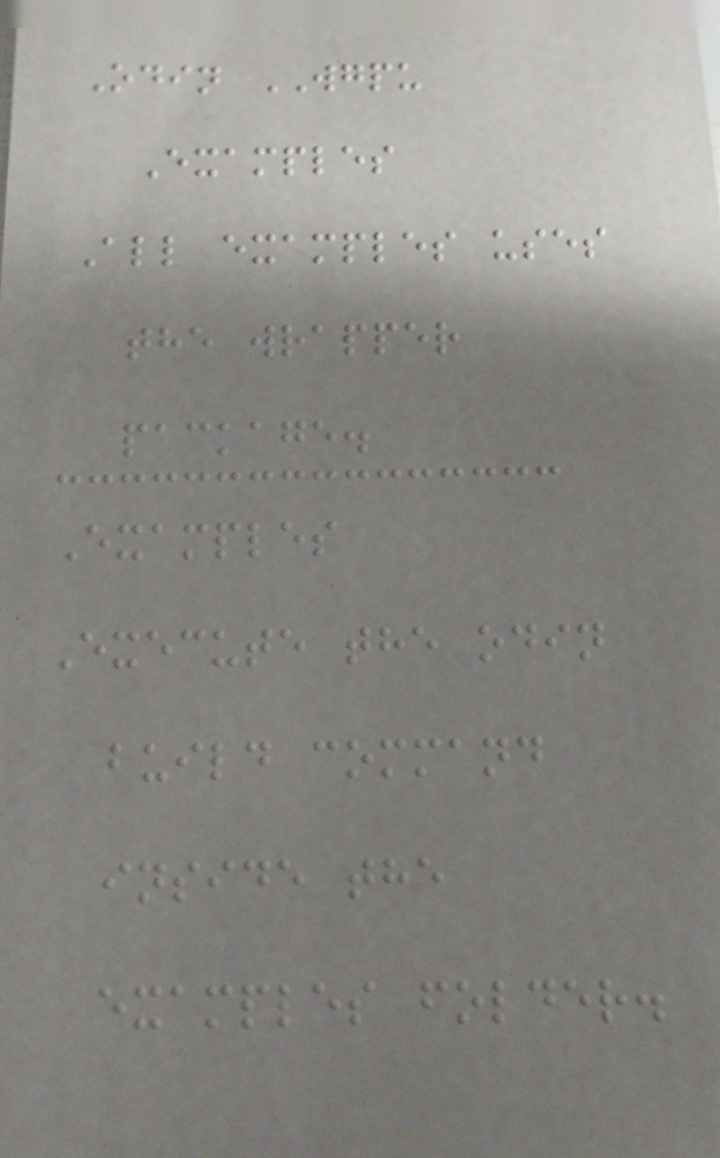Odin WGPU
Examples
All examples uses
the wrapper
package.
Examples
Execute the odin
build command
inside the
examples folder.
